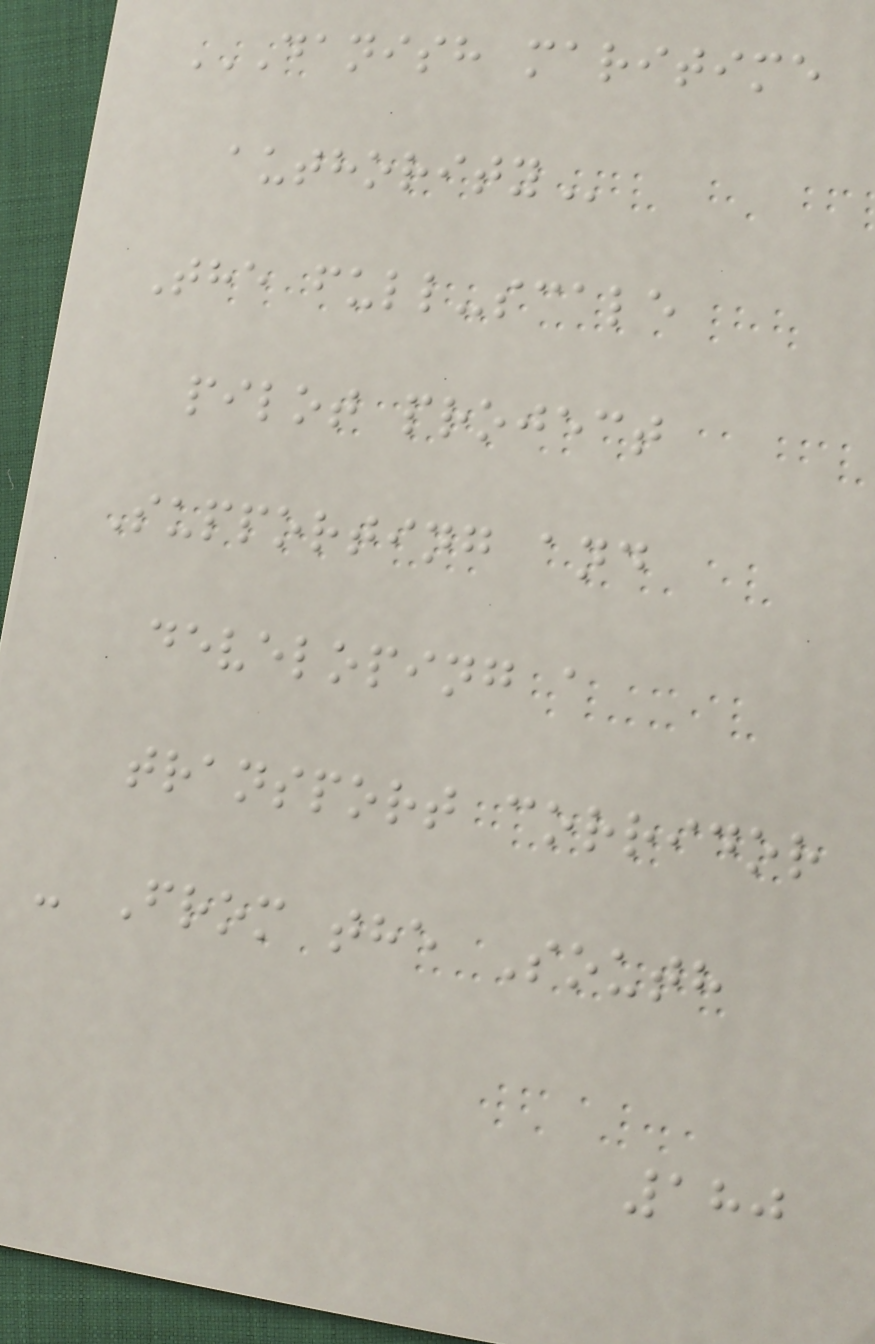DANISH MARITIME
AUTHORITY
The full-scale
pilot project
Supporting and
developing a
transport corridor
- From the South
180
